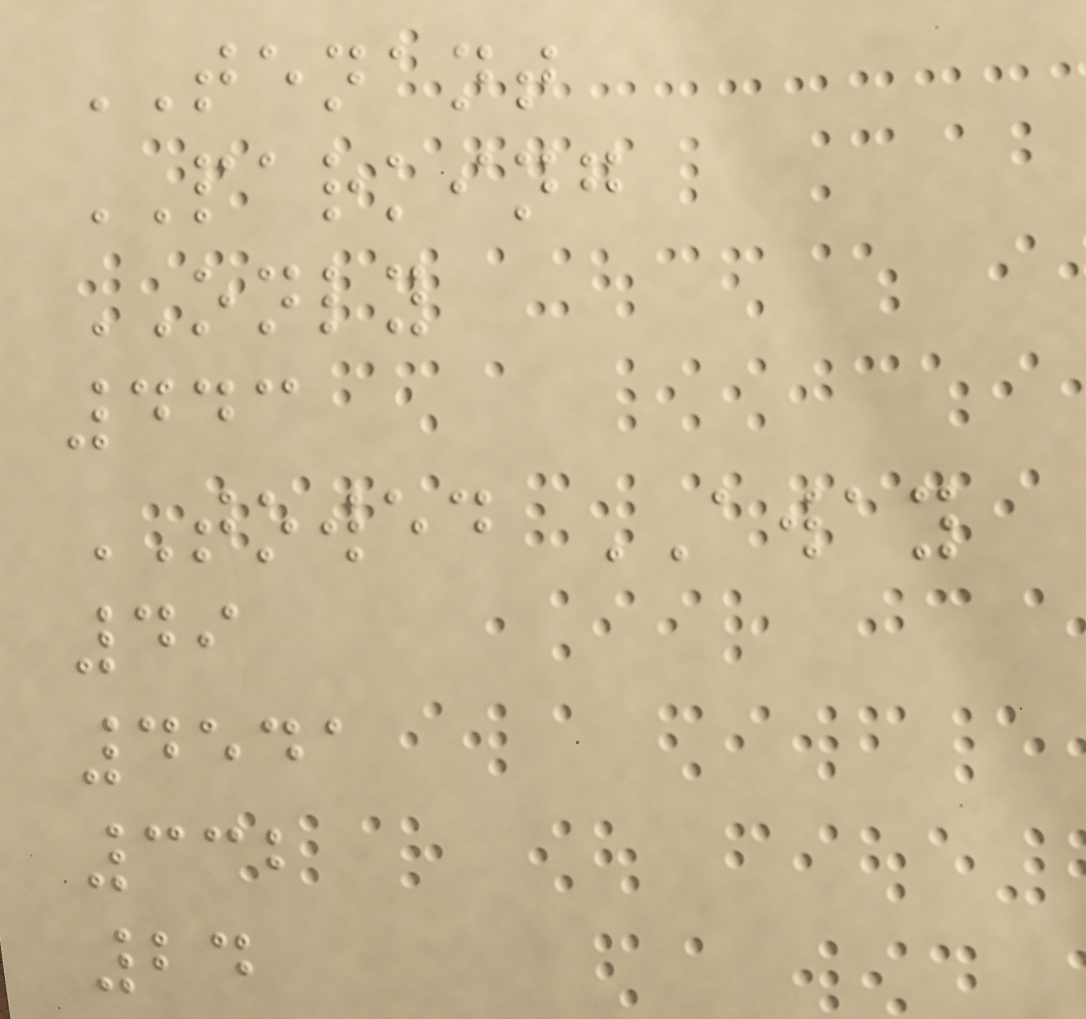TENANT
PARKING
ONLY
443
TOWED AWAY
49
4541
332
24
